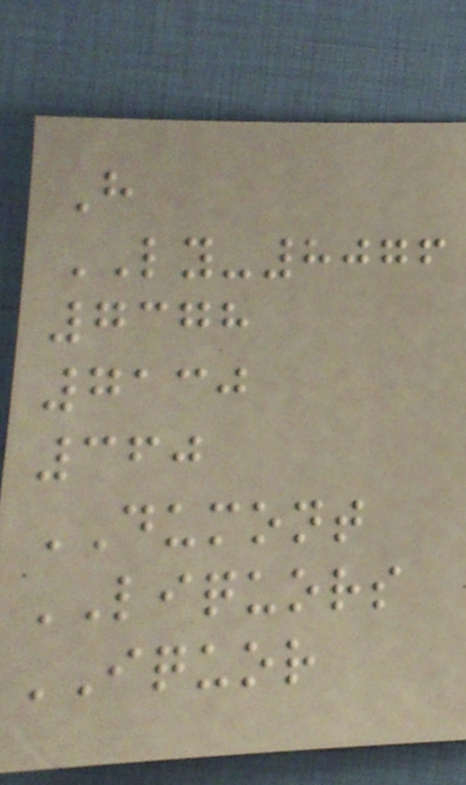H
LY-8076
7378
7130
360
DUMONT
LIQUORS
IQUOR
